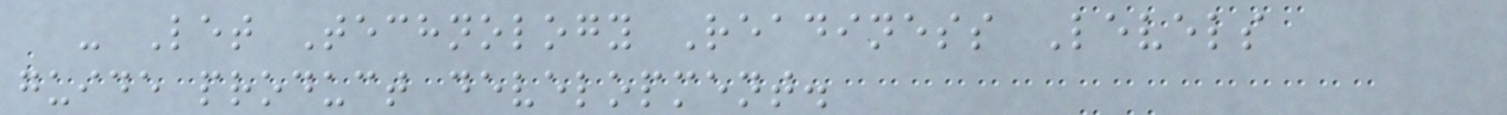- Let Technology Readiness Levels
guide product development.
